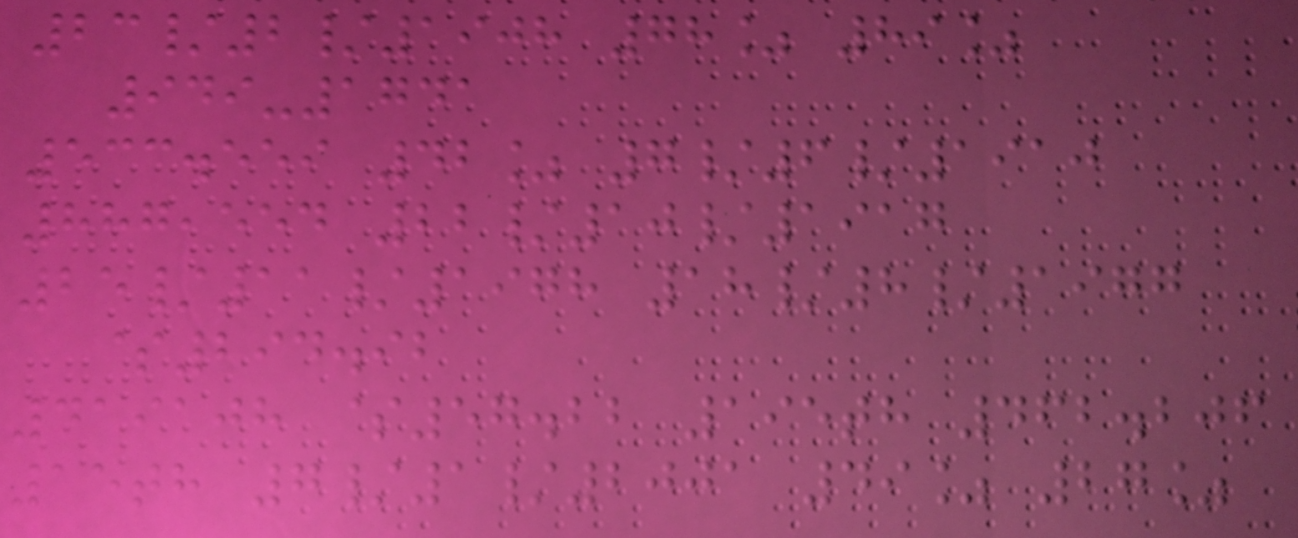23/2/1908 78% 89%
949-1741
533.559 42% 7/6/1910
887,554 22/10/1917
25/11/1978 18/8/1977
$294.92
419108 $57.22 195th 462.206
15th 7/1/2001 49% 27%
